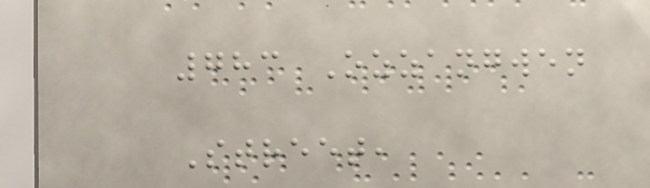783 Ozzangwen
Street,
